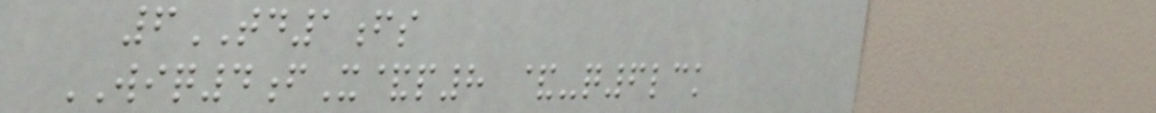6TD1fs
WIQ4fX&p8 &-q6lck
